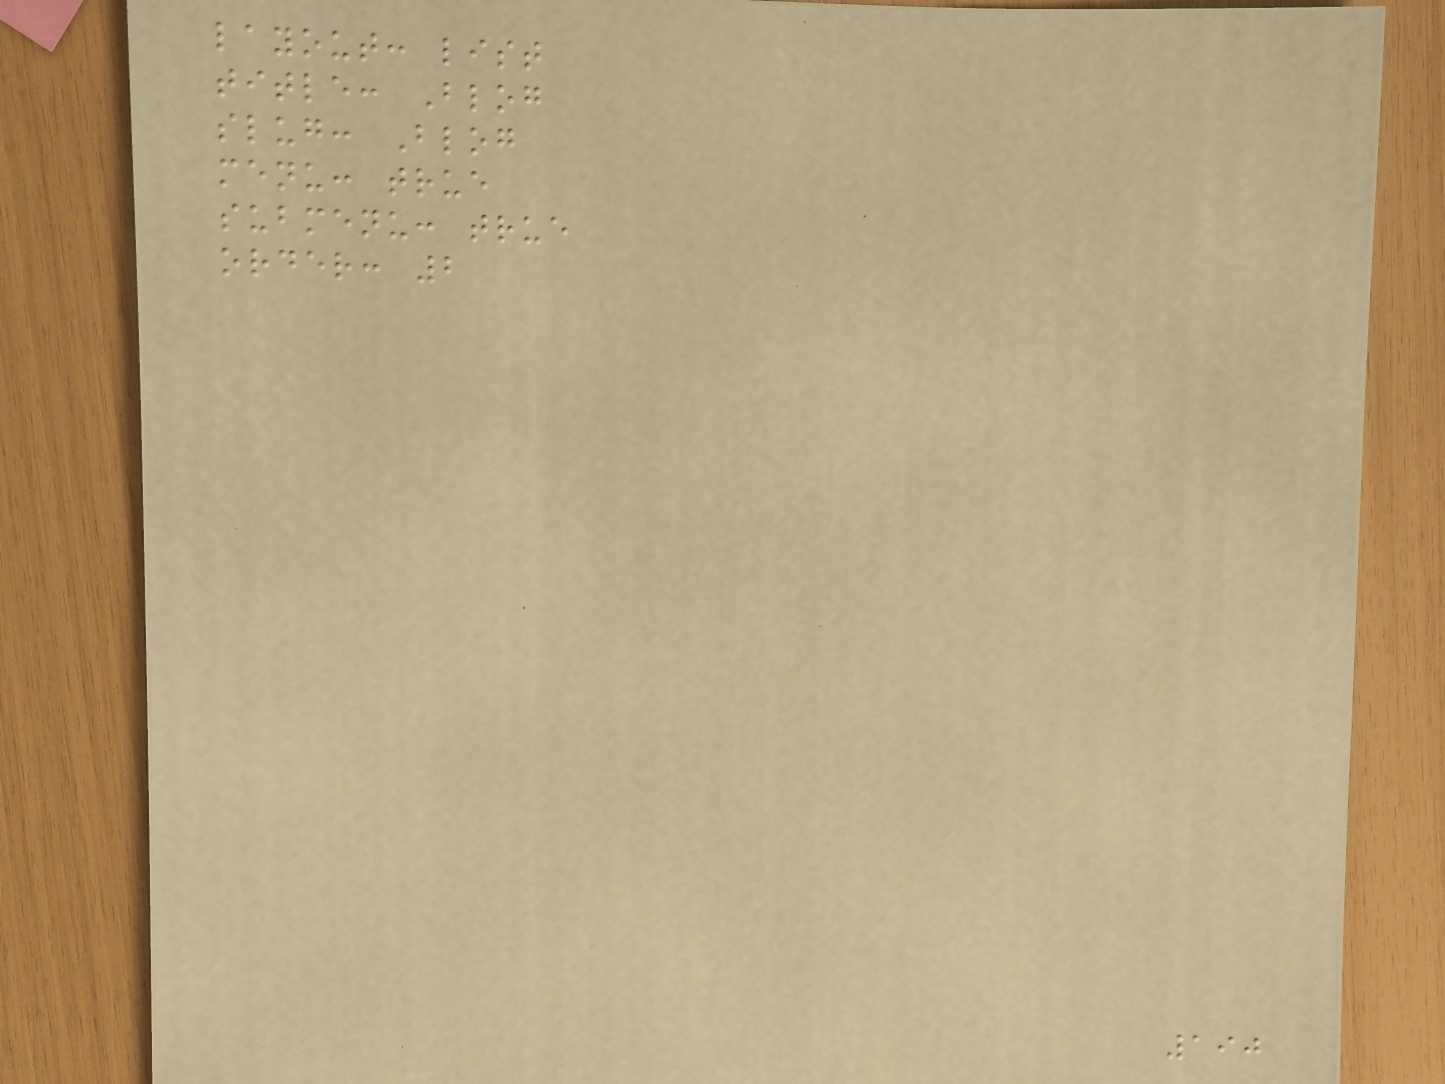layout: list
title: Blog
slug: Blog
menu: true
submenu: true
order: 2
190
